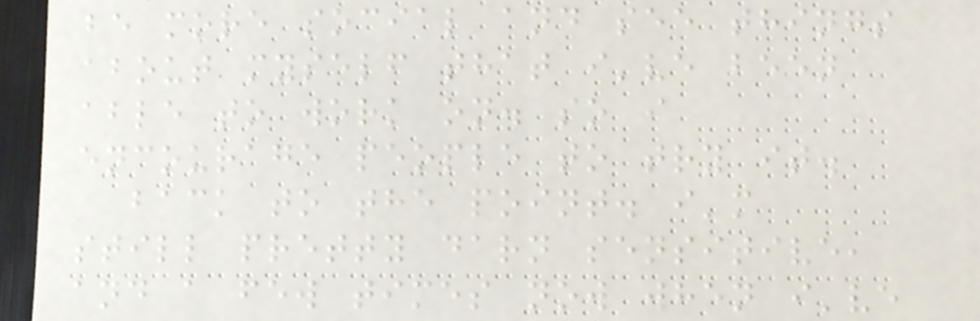be more social and see things
about myself that i've been
able to work on. so i
encourage people to try it.
back to the point. i'm
still pretty darn sensitive,
and a few times now when i've
